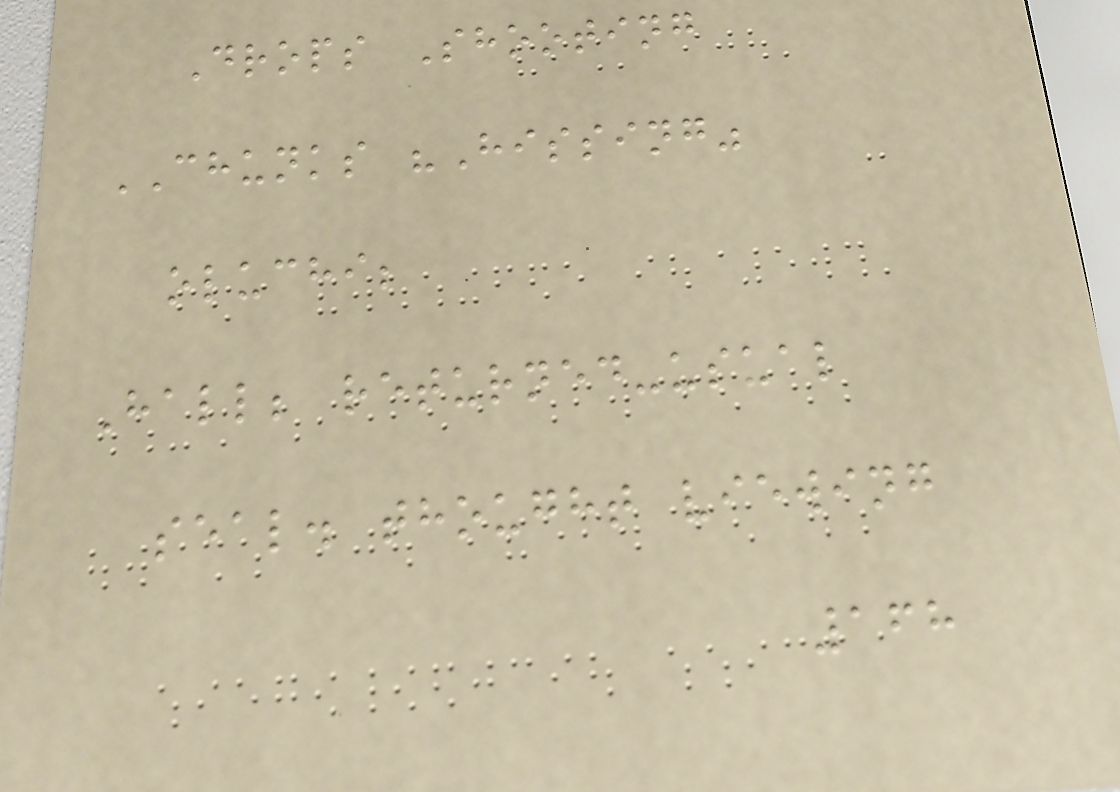Drops Shooting
CHUNKS "Hissing"
oluchi;
Hall; returned-usual
seal. thought viewing
168
